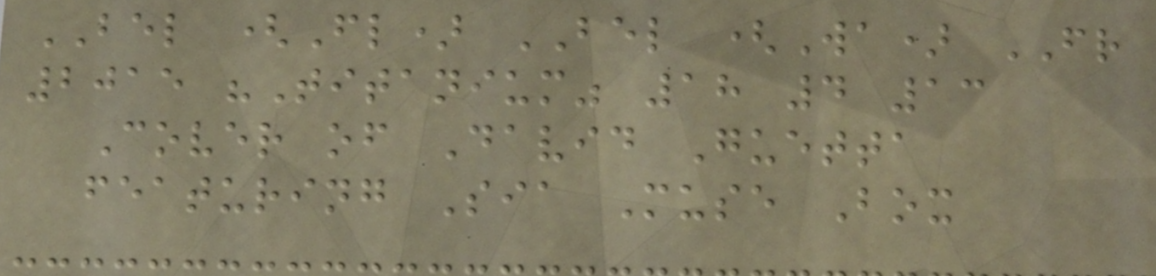BEL (Fl) BEL (Wa) FR
2015 "Titanium" 18 4 13
Cover of David Guetta
featuring Sia Muse Box
